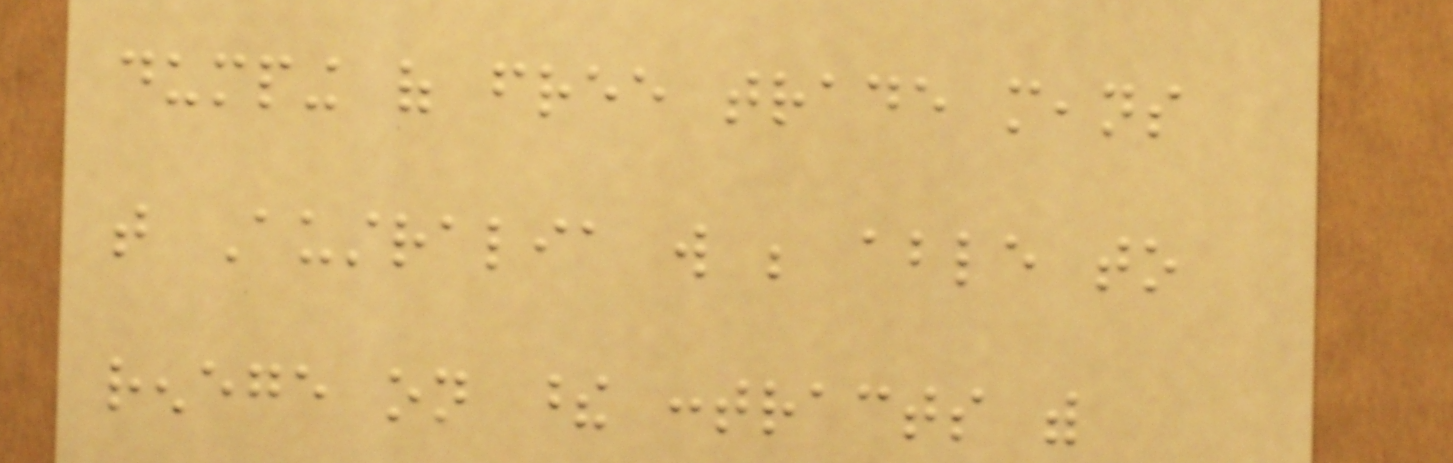dumping of free trade means
that Australia will be able to
renege on these contracts with
